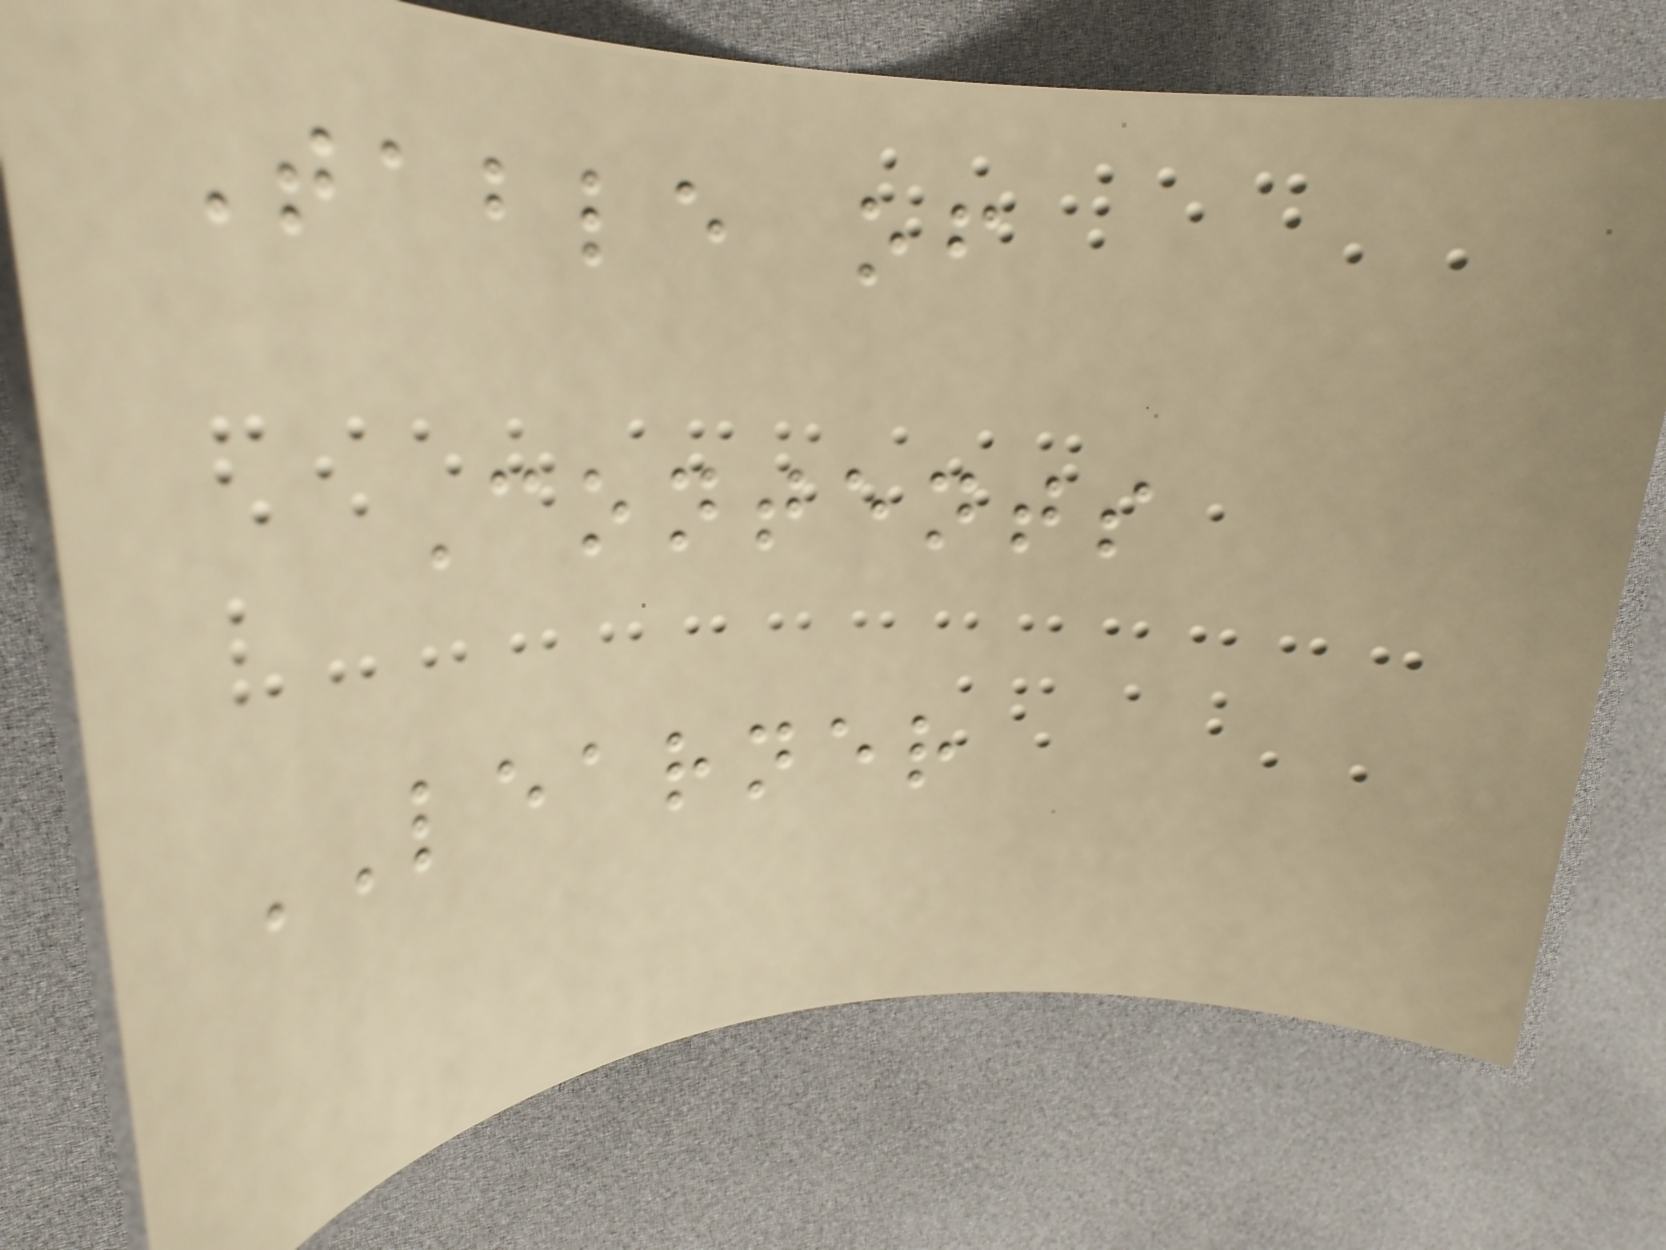Table of
Contents
LEARNER
